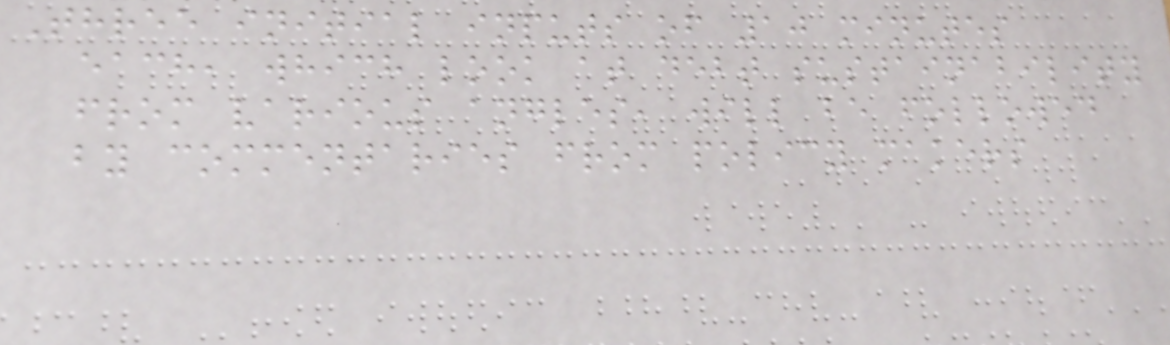Three initial inputs of 10 minutes
each, which look at debt sustainability
from various angles, will be followed
by commentaries from policy makers
